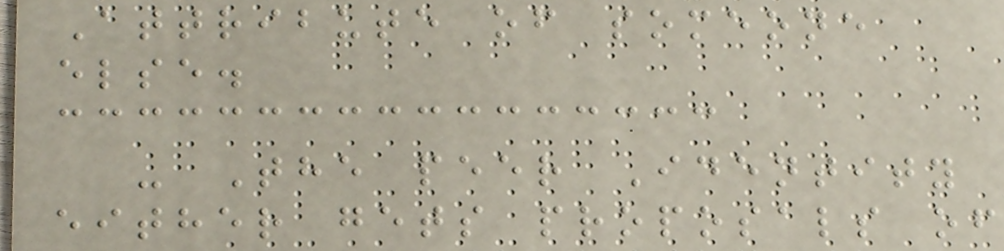Attribute of someone
else.
- The peer Identity
either gets proposals of
